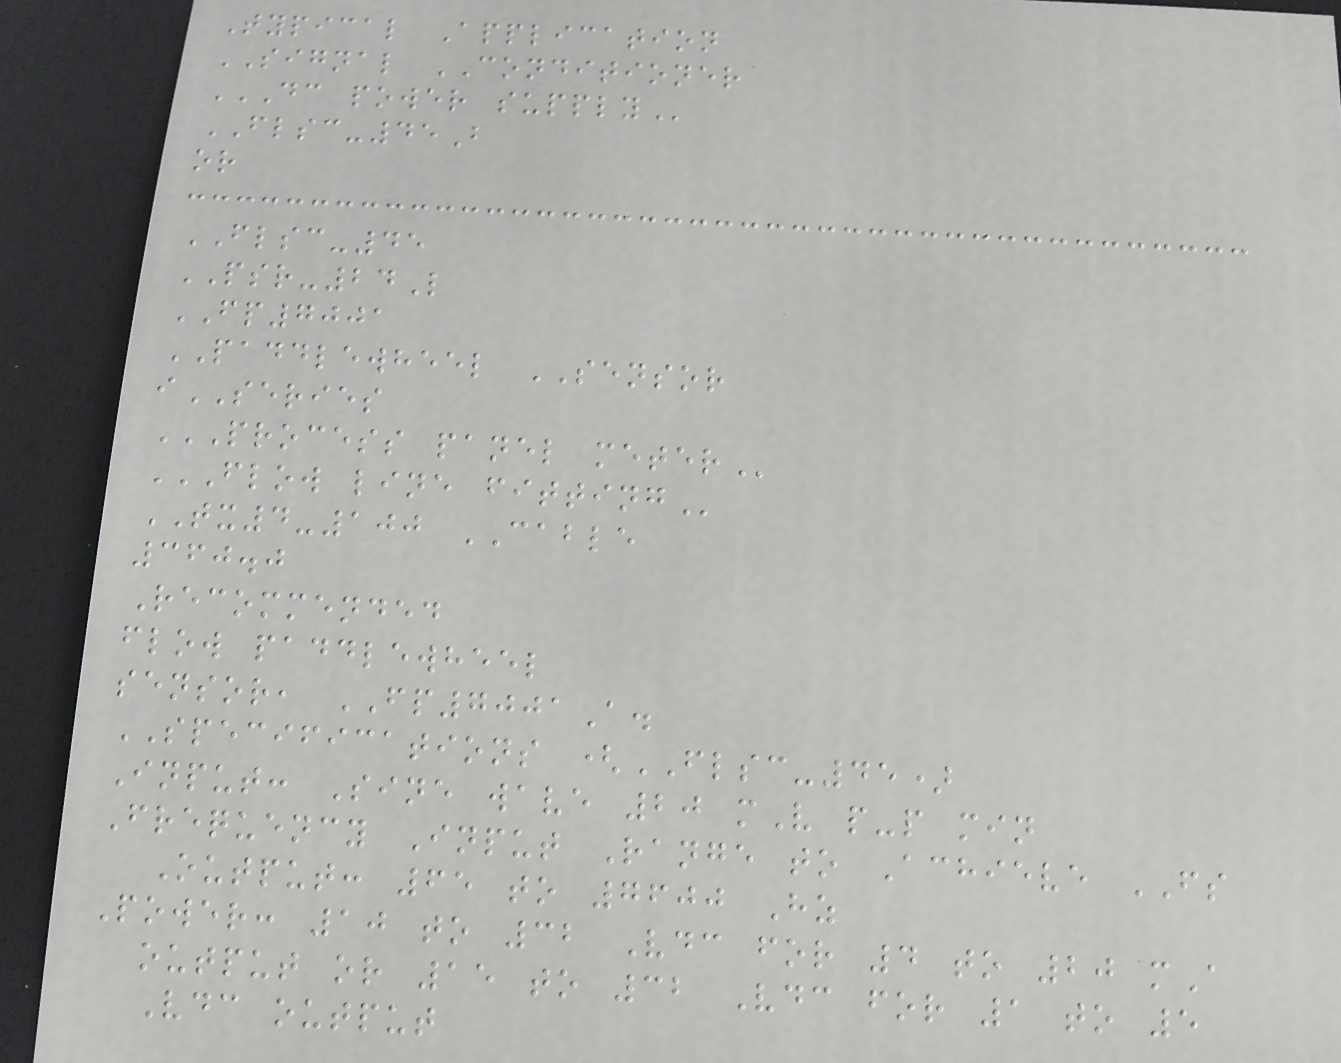Typical Application
SIGNAL CONDITIONER
DC POWER SUPPLY
FLSC-45B
or
FLSC-45
PSR-24L
FP7001
PADDLEWHEEL SENSOR
iSERIES
PROCESS PANEL METER
FLOW LINE FITTING
TX4-100 CABLE
360.0
Recommended
flow paddlewheel
sensor, FP7001A.
SPECIFICATIONS (FLSC-45)
Input: Sine wave 20 mV p-p min
Frequency Input Range to Achieve FS
Output: 65 to 7600 Hz
Power: 10 to 32 Vdc for 4 to 20 mA
output or 15 to 32 Vdc for 1 to 5
Vdc output
